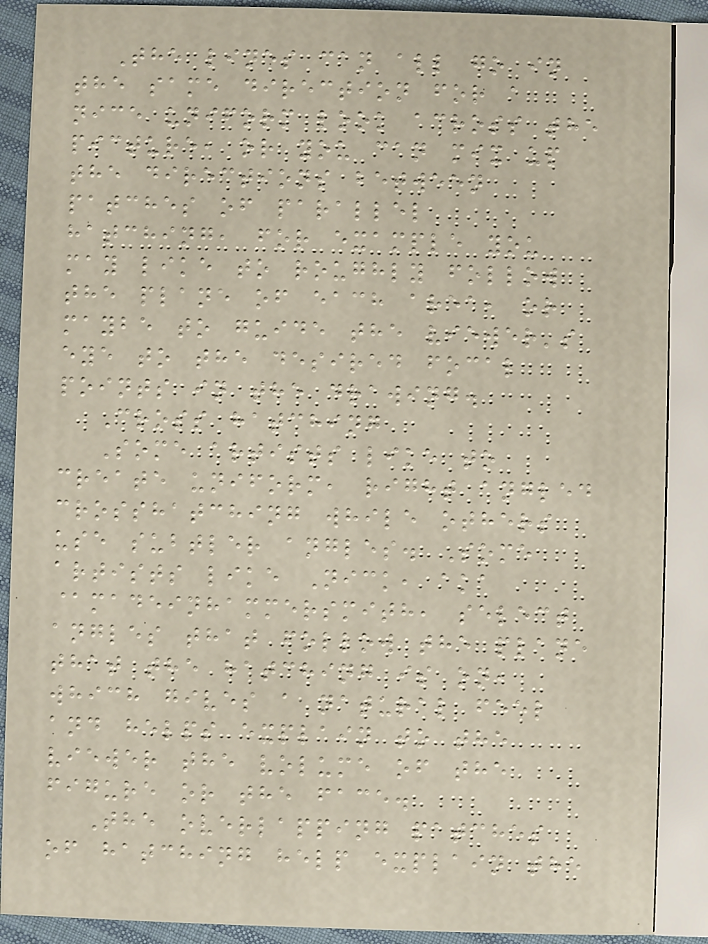The lines can all go in
the same direction for a
nice uniform look across the
picture, or you can mix up
the directions between
patches of parallel
hatching, for example you
may like to roughly follow
the plane of each area, or
maybe to guide the viewer's
eye to the desired focal
points in the drawing.
Cross hatching
Some artists like to
create uniform, right angled
crosshatching while others
use subtler angles. Some
artists like Nick, aka
@madeinhammersmith, select
angles that follow the plane
that the hatching is on,
which gives a natural feel
and helps explain to the
viewer the volume of the
figure or the face.
The overlapping patches
of hatching help explain the
